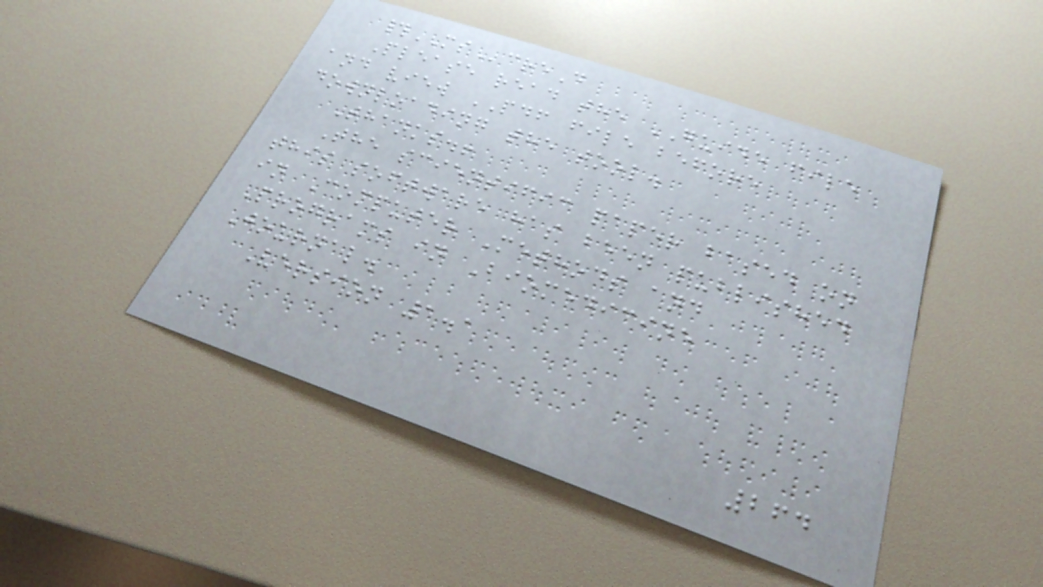#MScreD
Please read the GUIDE file
and view PDF file before
downloading the tool.
Thanks.!
The scientific paper based on
this software has been published
in Computer Methods and
Programs in Biomedicine
Journal.
Version 1.1
264
